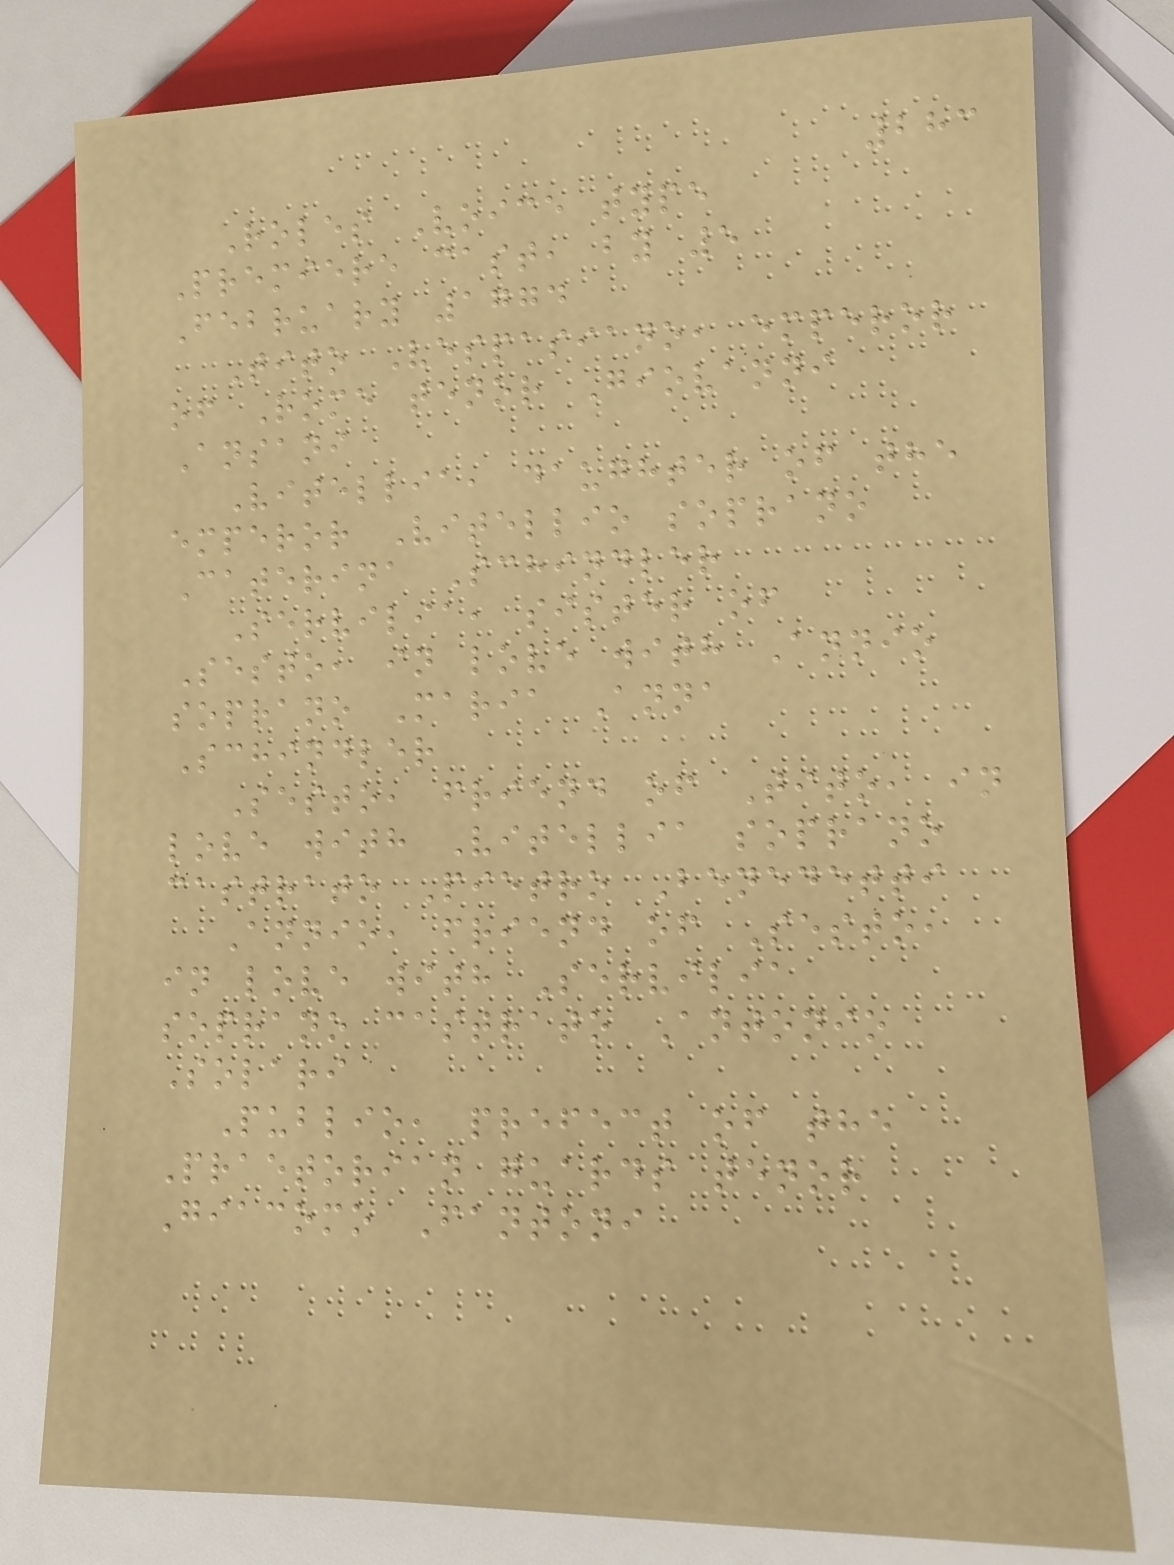283
Roles Voice type
Premiere cast, by 5
February 1774
Tito Vespasiano, emperor
of Rome tenor Giovanni
Ansani
Vitellia, daughter of the
emperor Vitellio soprano
Caterina Schindler
Servilia, sister of
Sesto, in love with Annio
soprano Maria Anna
Schindler
Sesto, friend of Tito, in
love with Vitellia soprano
castrato Pietro Benedetti
Annio, friend of Sesto,
in love with Servilia
soprano castrato Antonio
Solari
Publio, prefect of the
Praetorian guards tenor
Giacomo Fantoni
